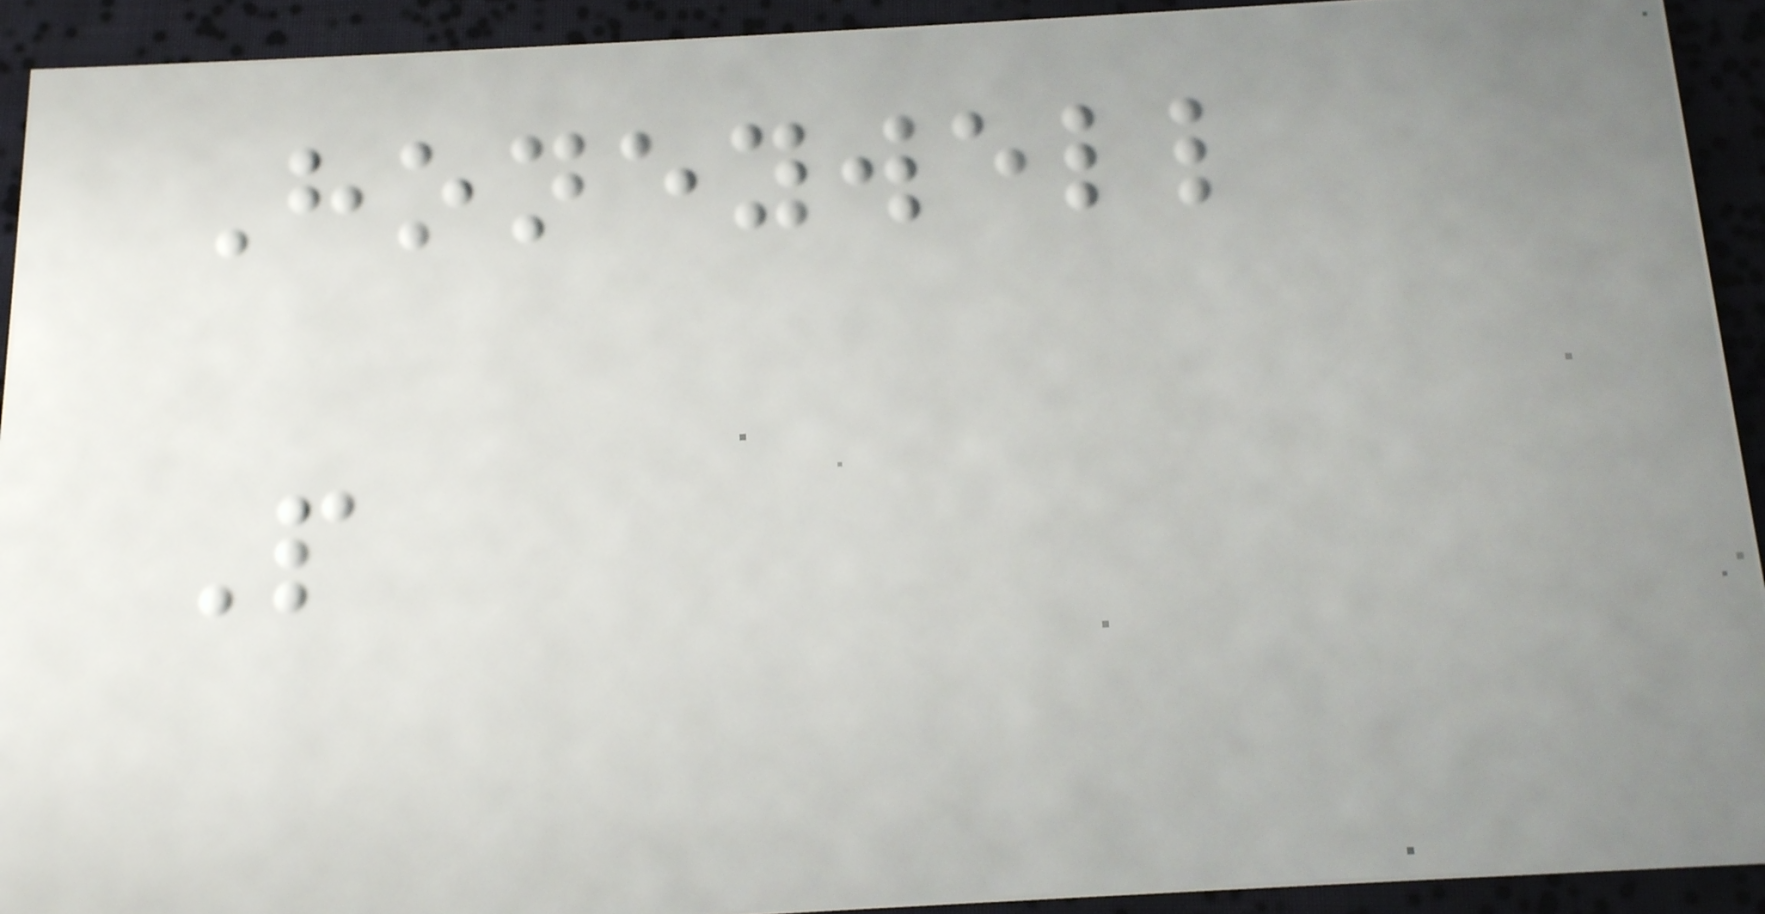Honeywell
P
